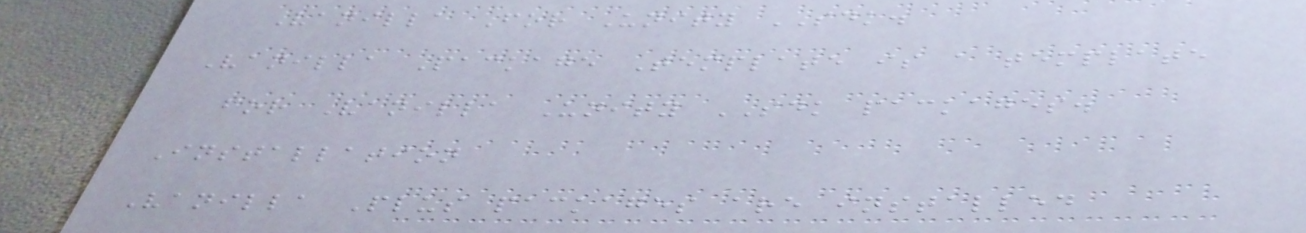Vanilla For Unity SDK.
Vanilla Package Template is a template
for Vanilla Unity SDK packages.
Installation
Vanilla Plus packages are installed
